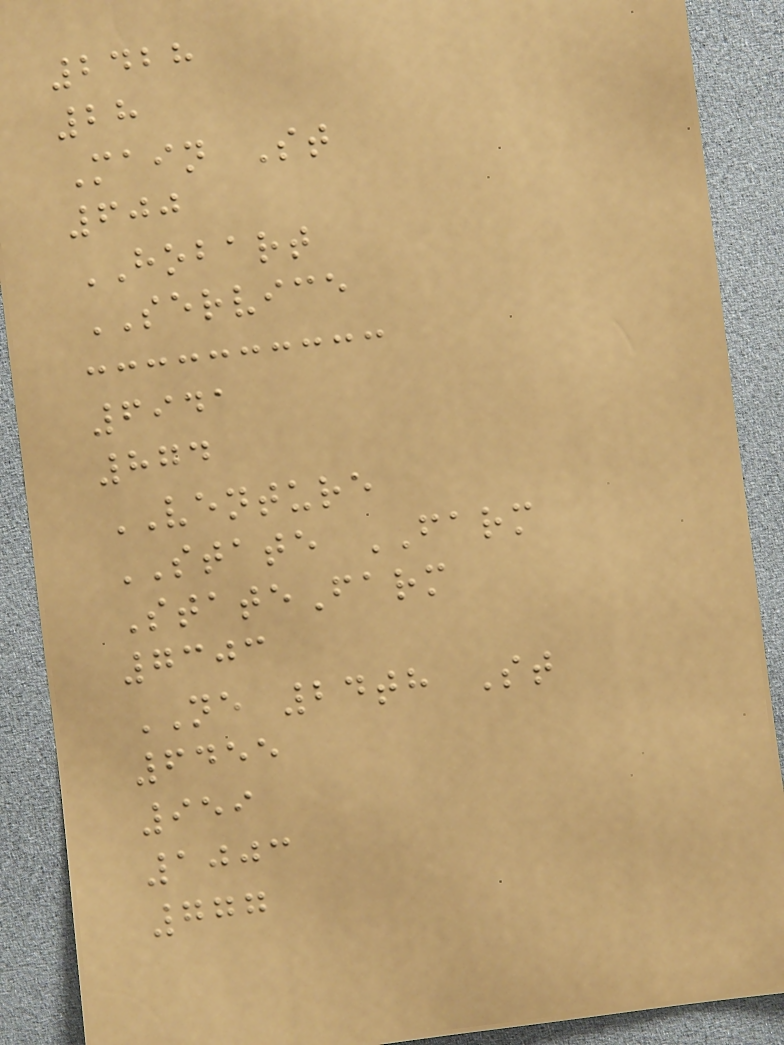2428
28
Main St
600
HOBART
SERVICE
6941
874
VENTURE
STATE FARM
StateFarm
7303
NE 24th St
6455
959
1003
777
